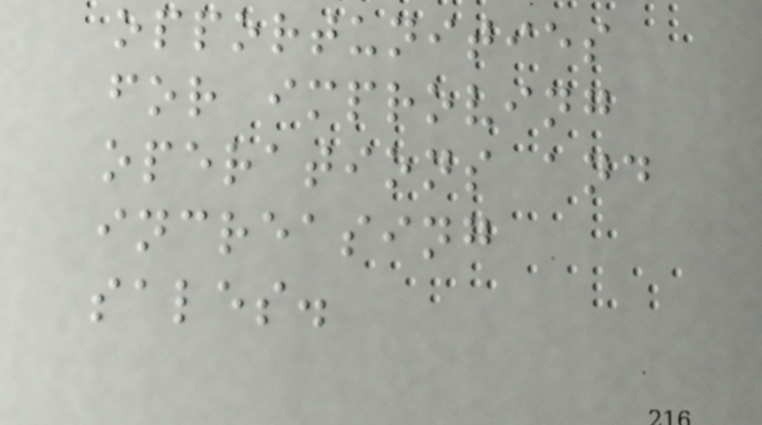opportunities
for improving
operations and
increasing
sales.
